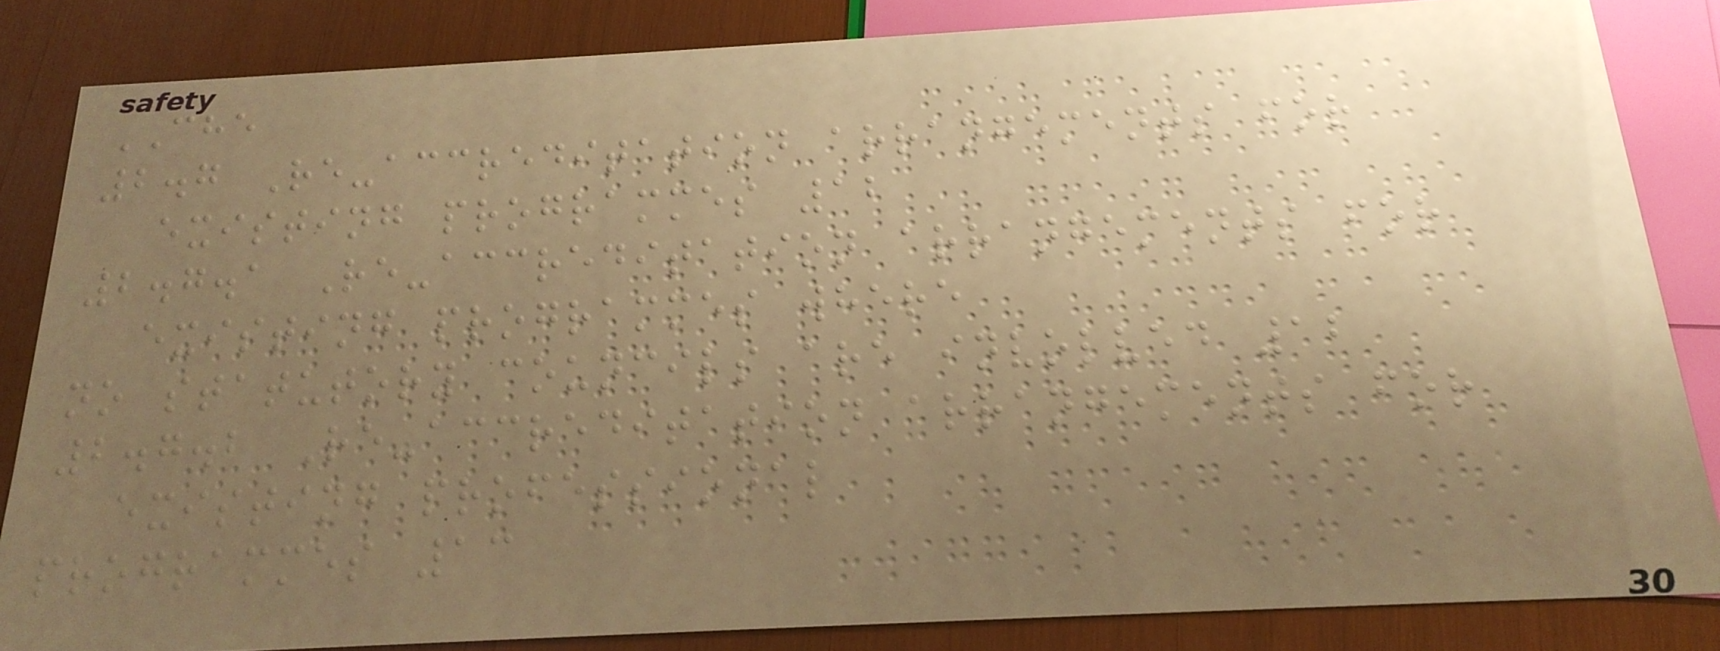CHE
2.7 Re-accreditation arrangements for
existing programmes 12
2.7.1 Re-accreditation arrangements for
existing programmes where
no statutory councils are involved 12
2.7.2 Re-accreditation arrangements for
existing professional
programmes 13
